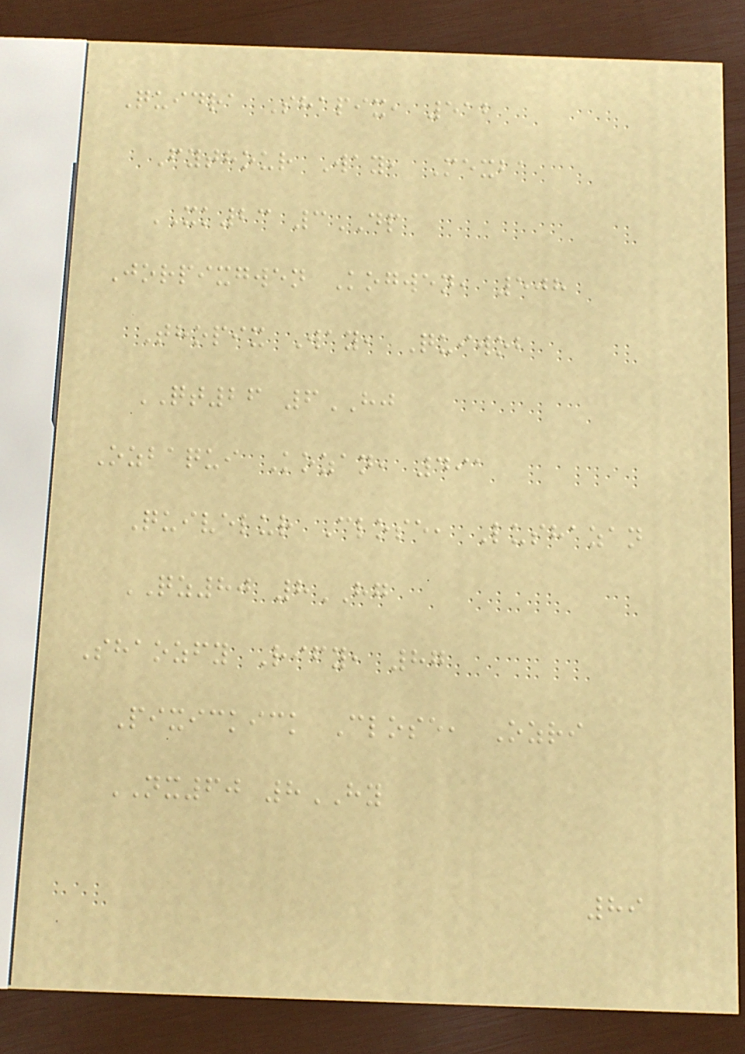Quidra Shapix, 512
Fythour Way, Mexba
XK23 3DP
Jorpixgwen Kogwen, 508
Thopix Way, Quiwob
QT26 6HJ
Ozbaqui Kozan, 491
Quivelur Close, Lushazan
QZ80 8HG
Shaozfy Rify, 87
Pixickick Close, Ozri
NX60 8HY
89
